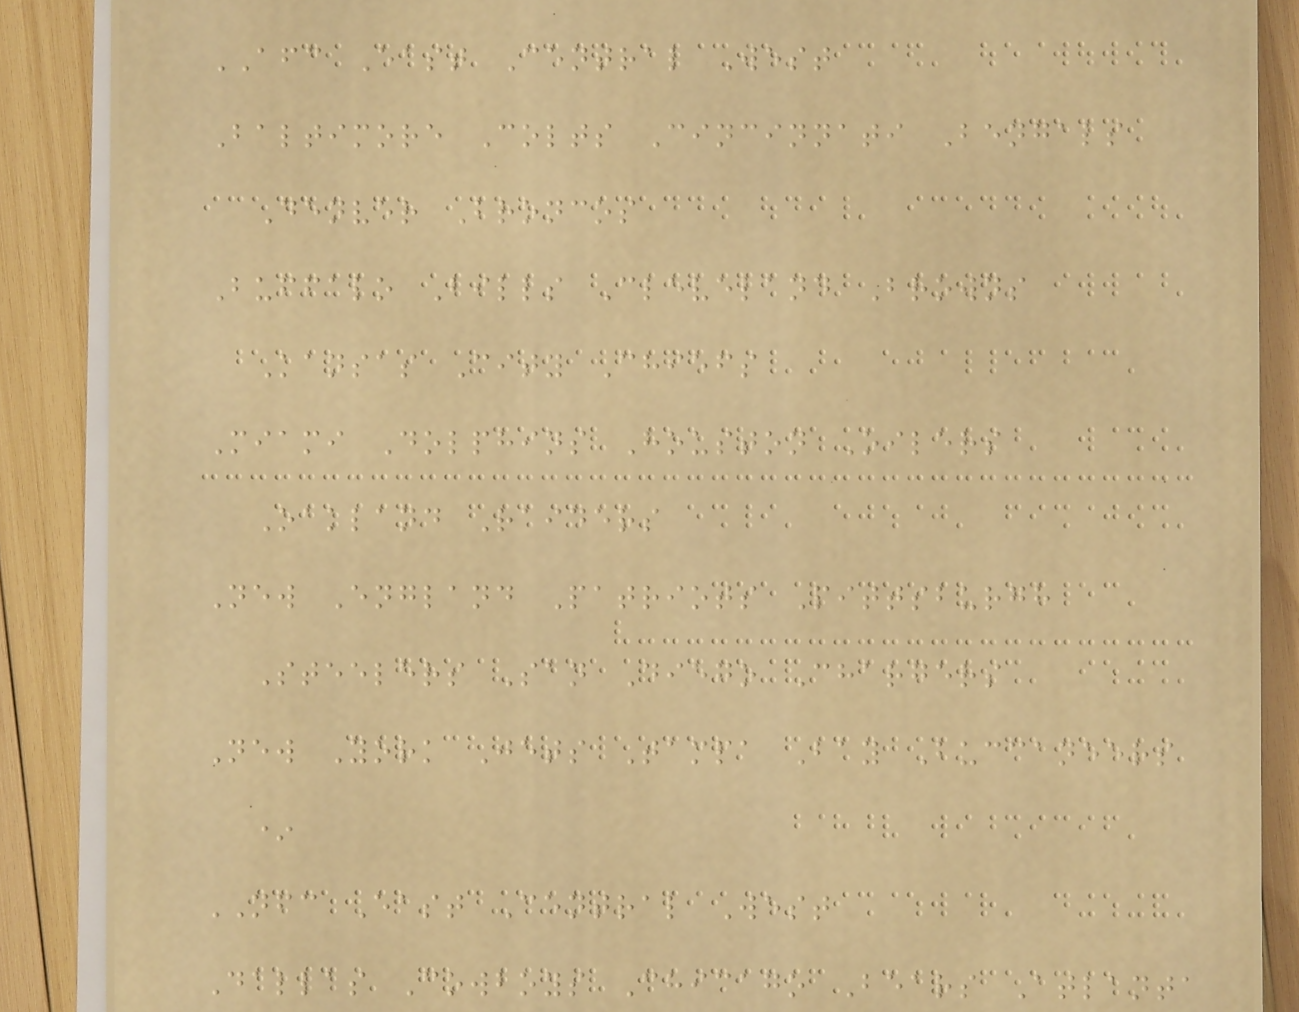AFC East Central West
Baltimore Colts Cincinnati Bengals
Denver Broncos
Buffalo Bills Cleveland Browns
Kansas City Chiefs
Miami Dolphins Houston Oilers
Oakland Raiders
New England Patriots Pittsburgh
Steelers San Diego Chargers
New York Jets Tampa Bay Buccaneers
*
NFC East Central West
Dallas Cowboys Chicago Bears Atlanta
